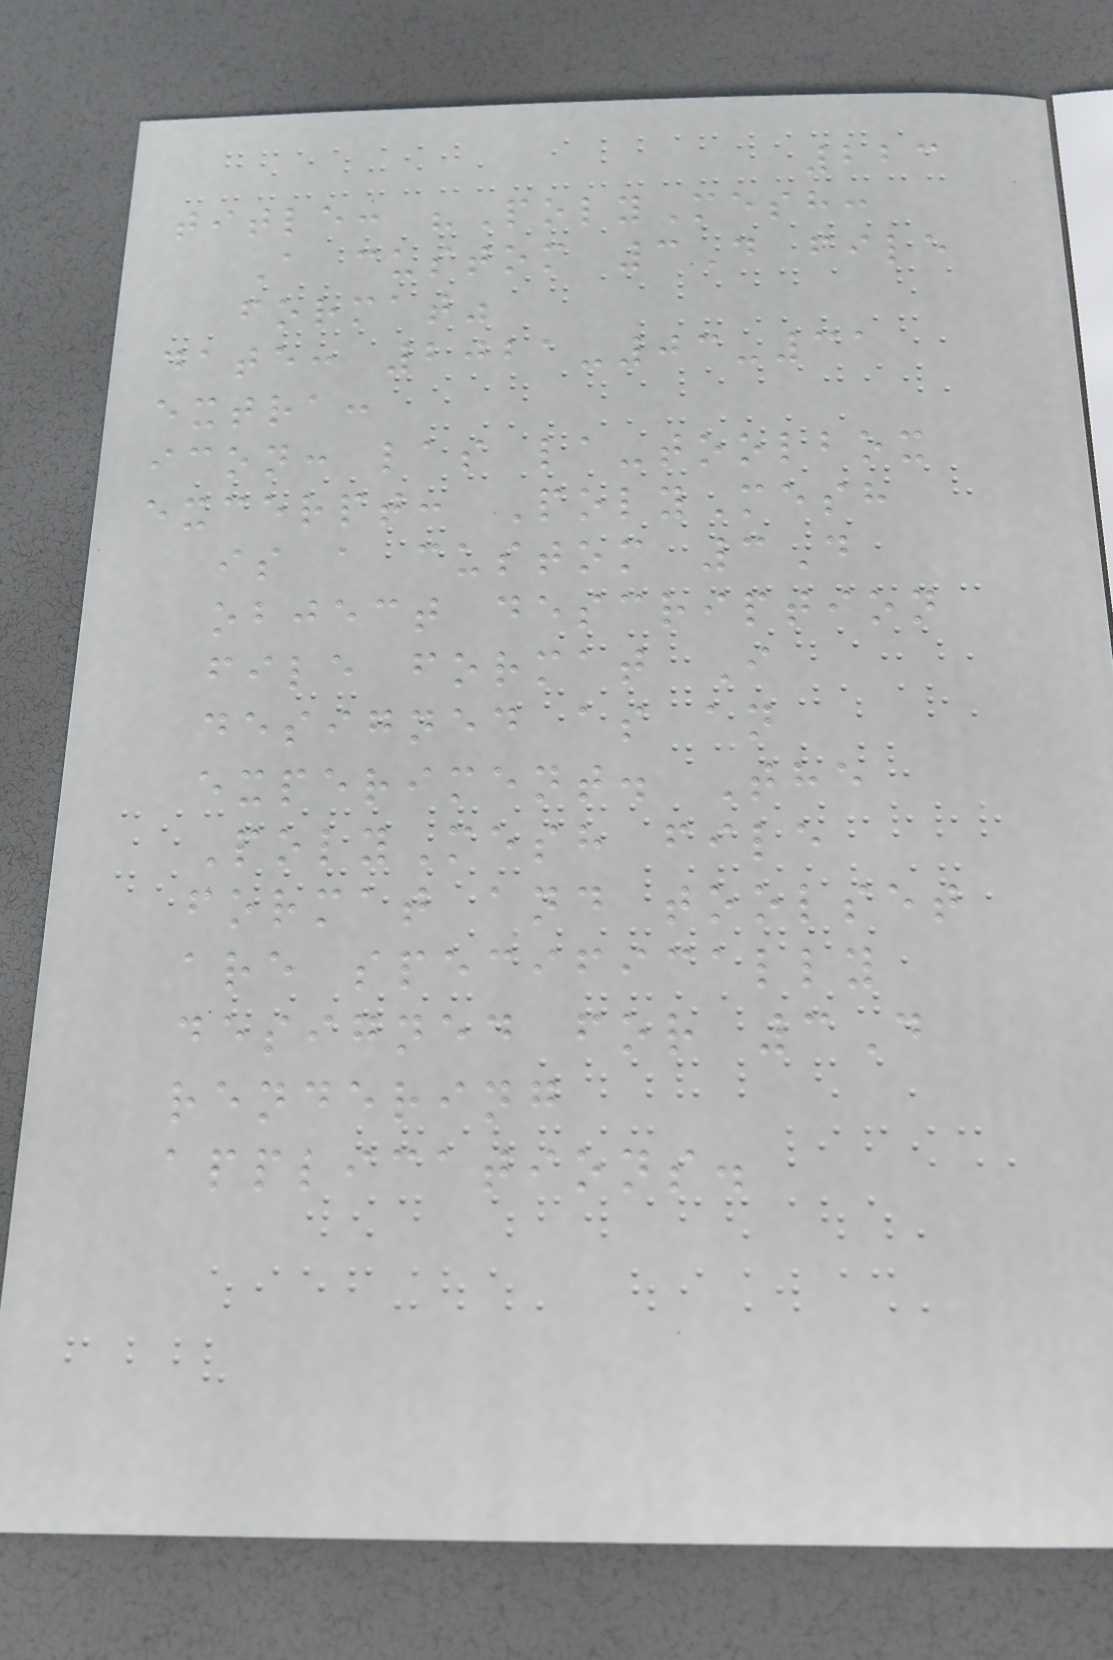223
title: "PolyMesh:
A custom 3D file
format"
date: 2021-03-31
extra:
icon: las la-toolbox
excerpt: PolyMesh
is a custom 3D
object description
file format I
designed as an
experiment. The
PolyMesh file
format and toolset
are specifically
designed for 3D
rendering
applications.
